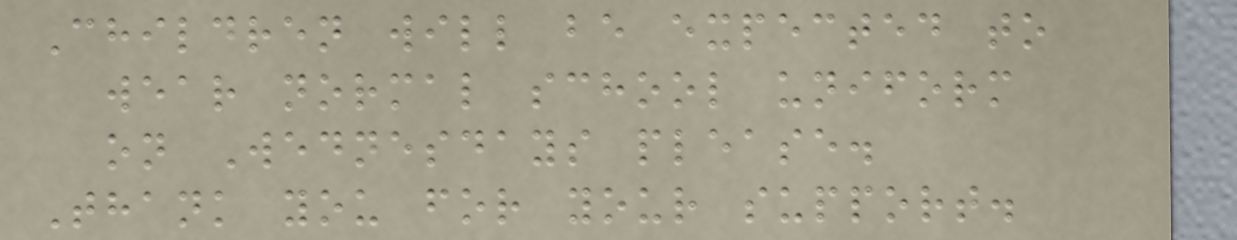Children will be expected to
wear normal school uniform
on Wednesdays please.
Thank you for your support.
